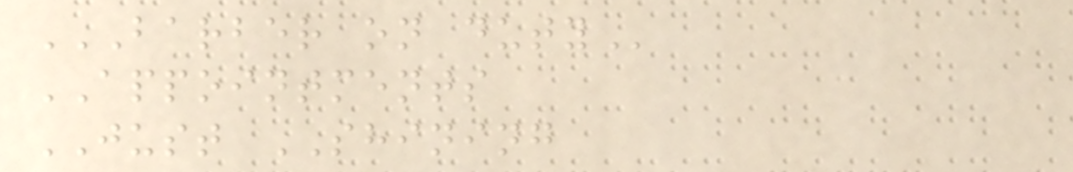BARBER ON DUTY
APPOINTMENTS
JUST SHINING
